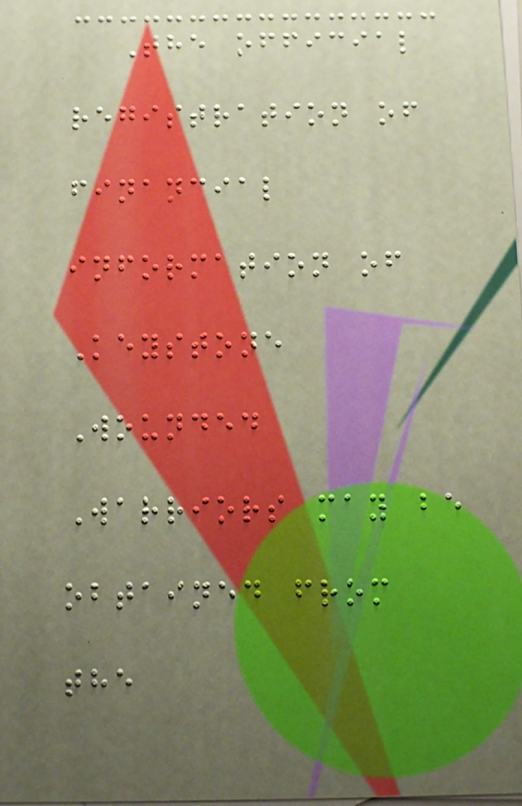The official
registration of
financial
information of
Keystone
Wounded
Warriors may be
obtained from
the
